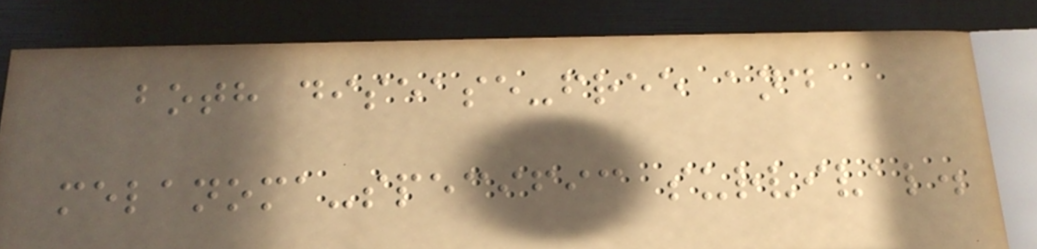both disease-free and
melanoma-specific survival.
